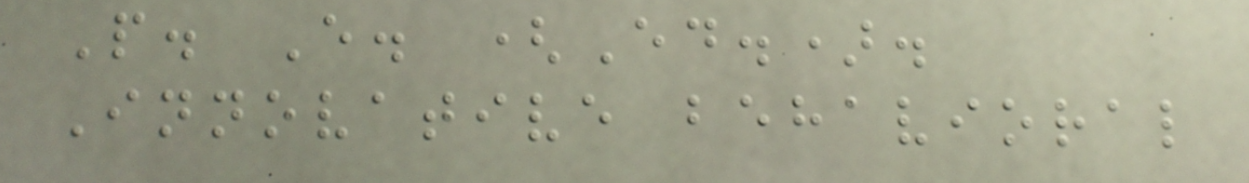P. E. (Ed.).
Innovative behavioral
